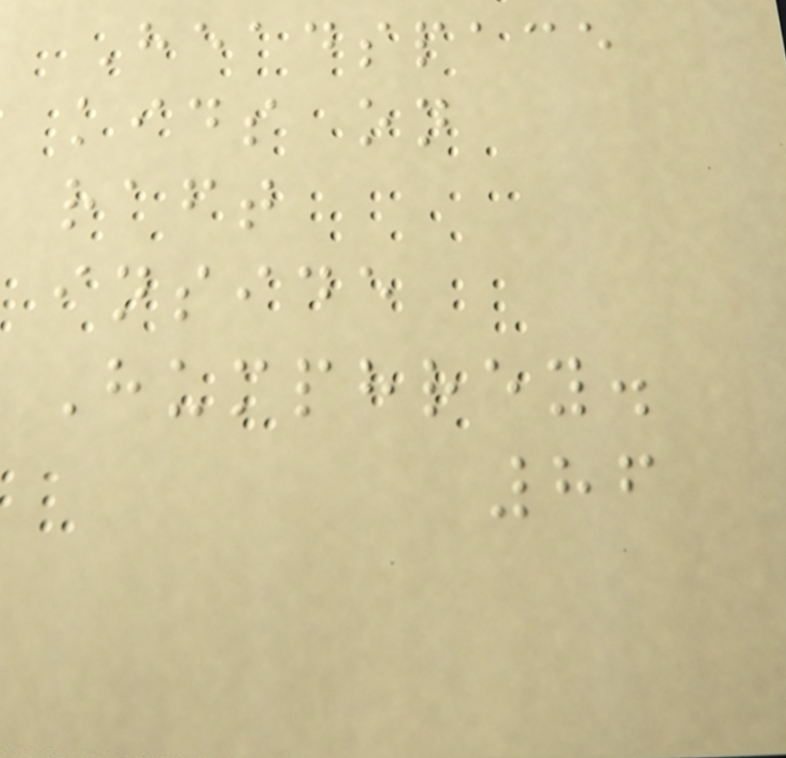Headspace
kids on
raft
inside
Humphrey.
86
